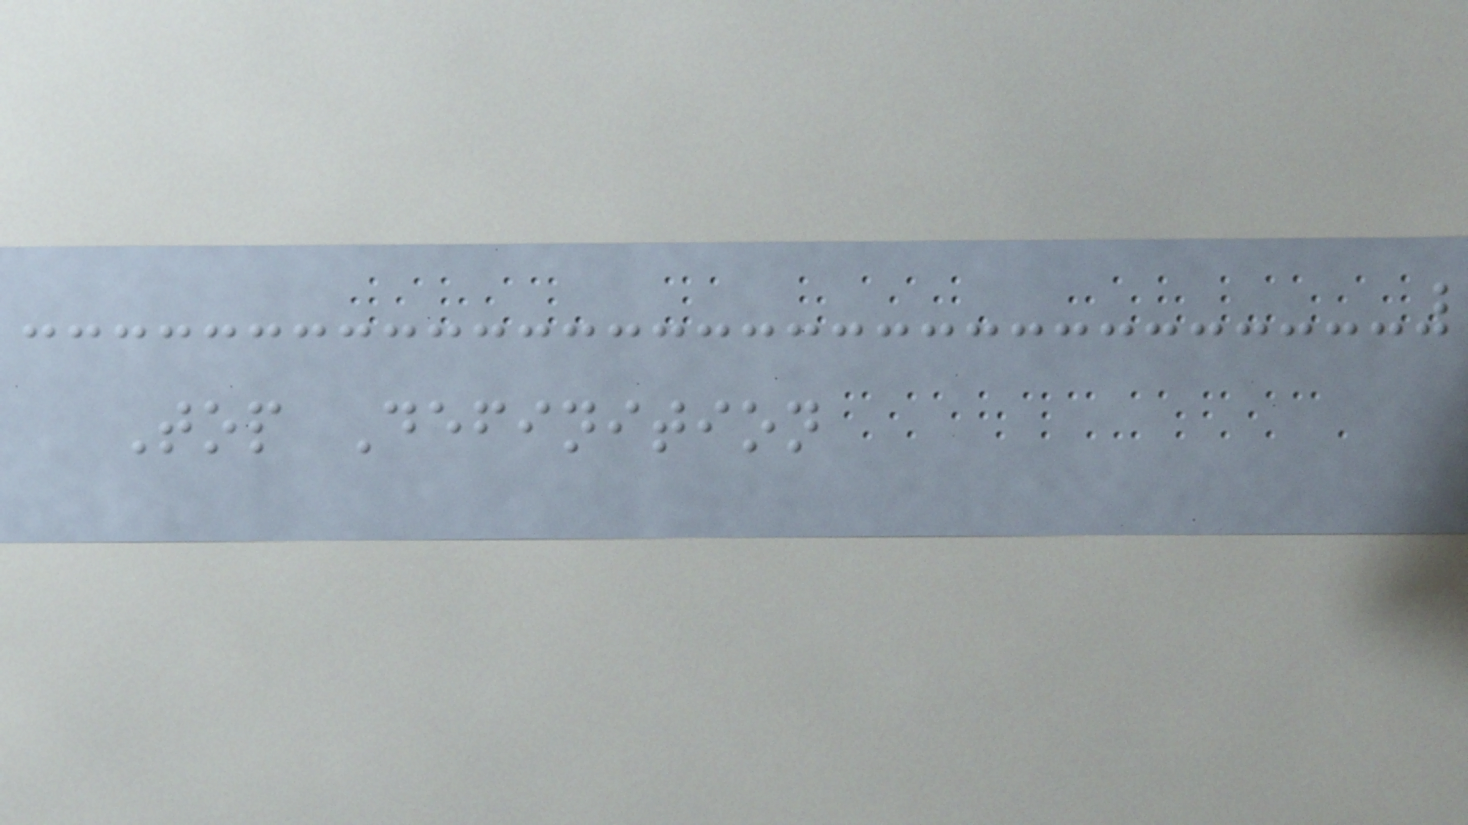Top Definition
